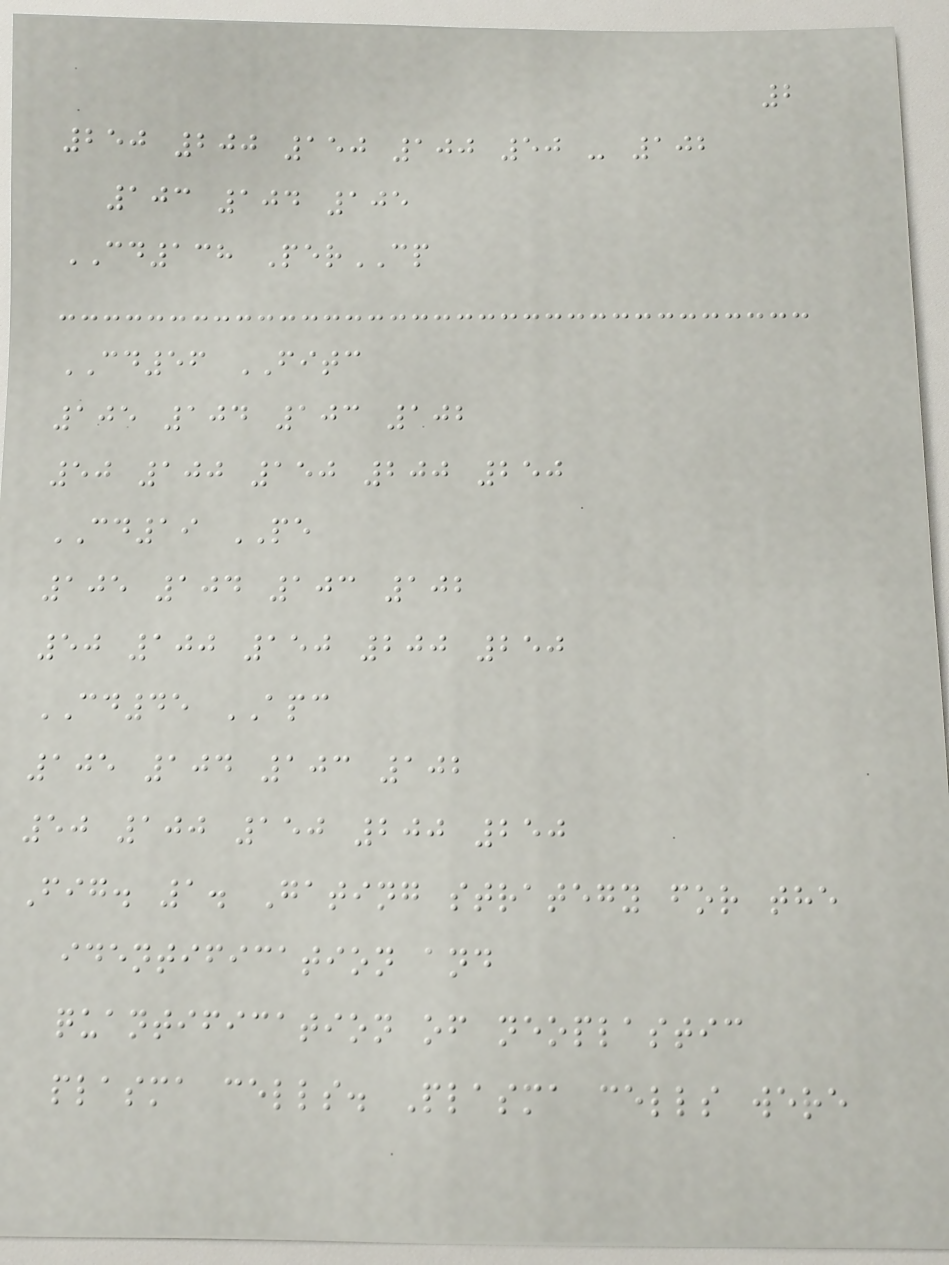2
250 200 150 100 50 - 102
103 104 105
CD138 PerCP
CD56 FITC
105 104 103 102
50 100 150 200 250
CD19 PE
105 104 103 102
50 100 150 200 250
CD45 APC
105 104 103 102
50 100 150 200 250
Fig. 1. Gating strategy for the
identification and
quantification of neoplastic
plasma cells. Plasma cells were
